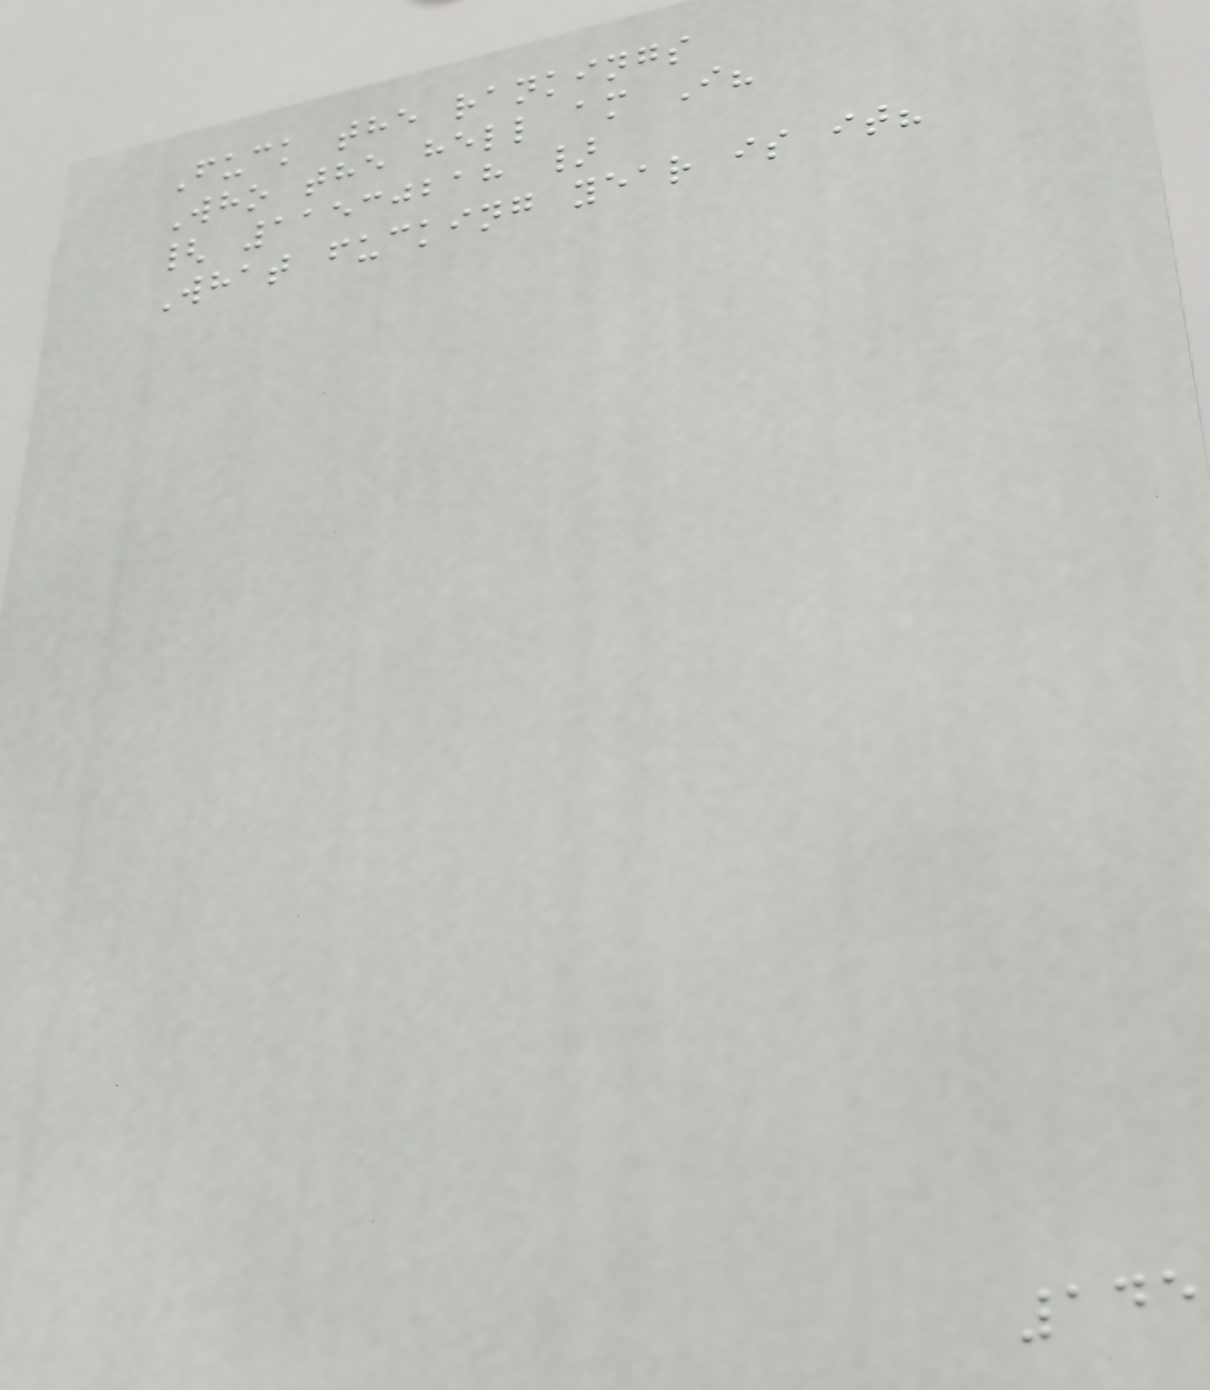Fuck the rankings
Who the hell am I?
{ 11530218 }
What fucking year is it?
145
